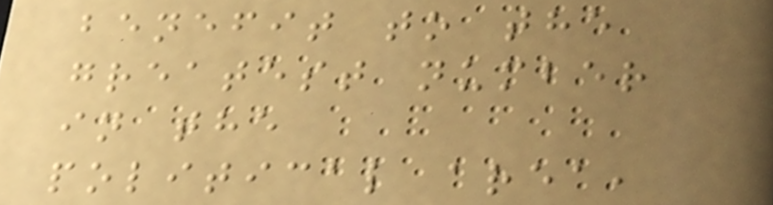benefit to the
greatest number
in the
political area,
